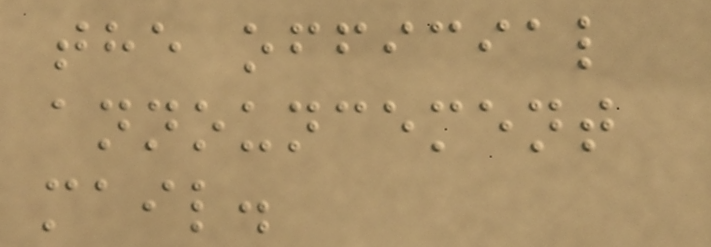the official
announcement
mail.
